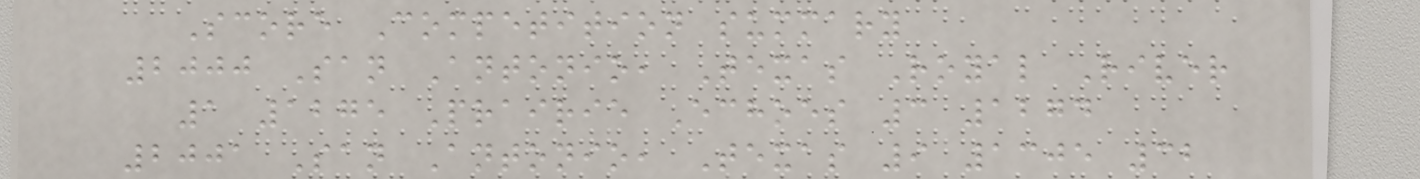Score Competition summary
2000 San Antonio, Texas Royal River
1 1275 Prairie Echoes 3 1274
2001 San Antonio, Texas 9 1305 32
